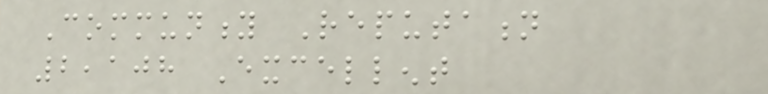Community Reputation
2,108 Excellent
